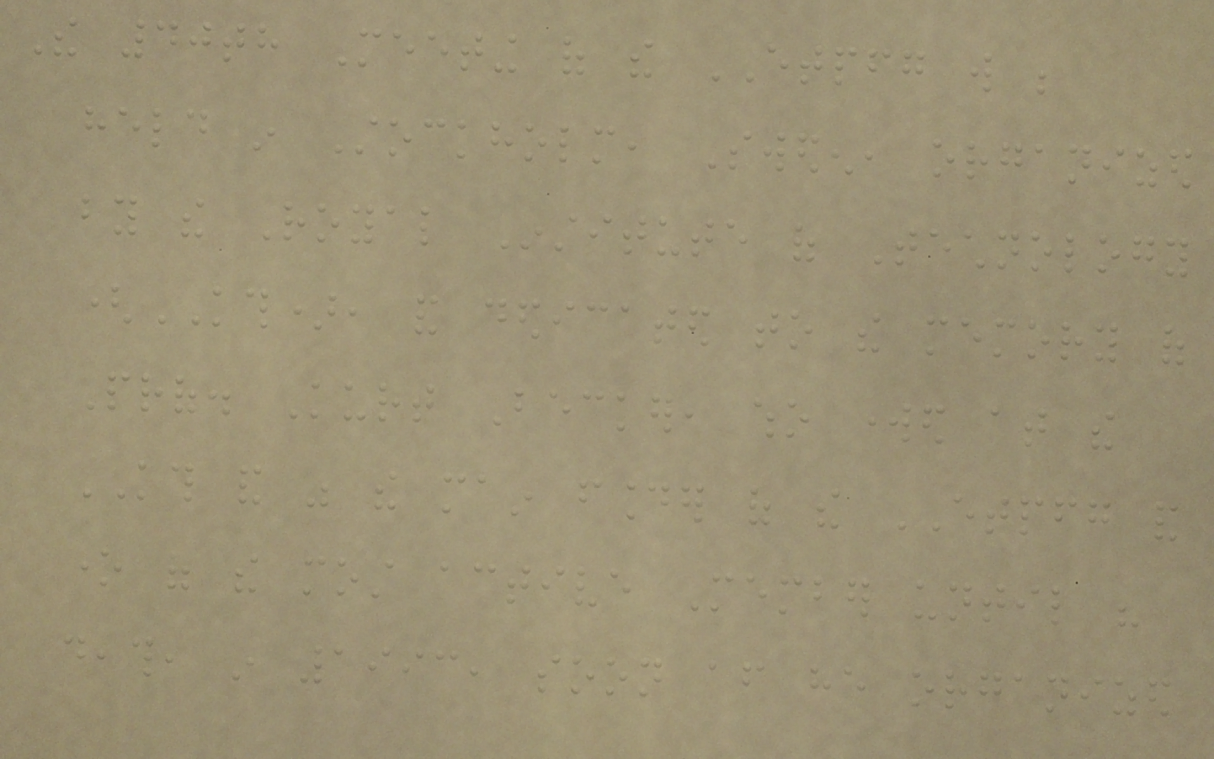The 40th Meeting of the ETPFG will be
held in Stockholm, Sweden, organized
by the Royal Institute of Technology
(KTH), and dedicated to the memory of
Prof. Kurt Becker, who worked at the
KTH and was the main founder of the ETPFG and
one of the most active Member until his
death, in 1993, soon after he organized
